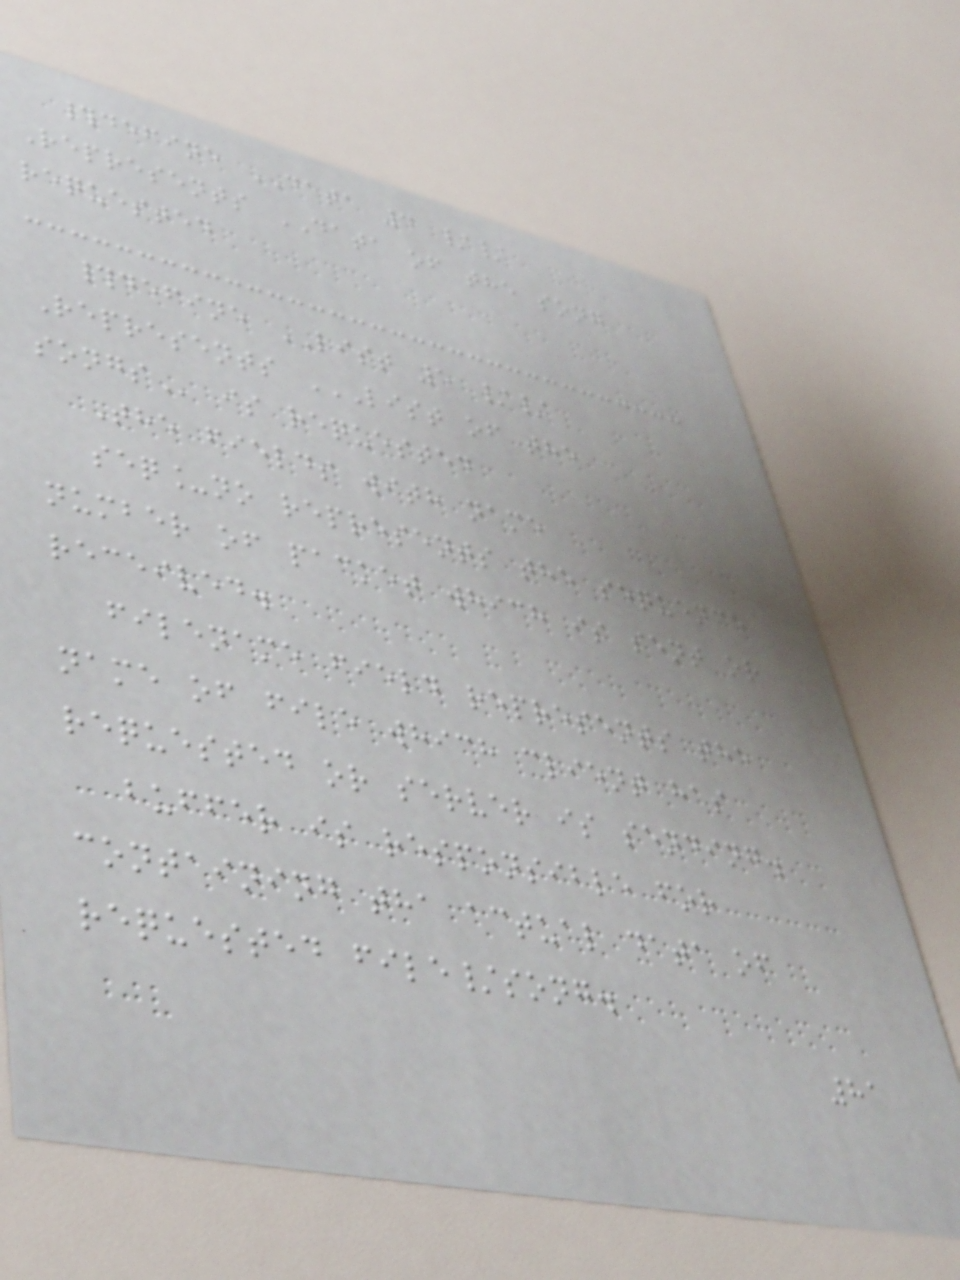#define DATA 4 //
Represents DATA of the song
requested
#define LIST 5 //
Represents LIST OF THE
SONGS is requested
The fields with name
seq_no represents the sequence
number of packet which is sent or
received.
filename field represents the
name of file which client has
requested or server is sending.
buffer is responsible for
containing tha actual data of
requested file/song.
81
